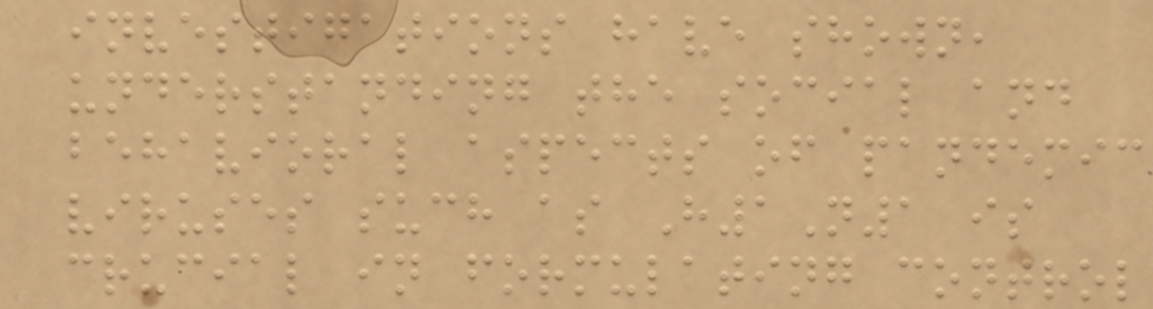investigations have shown,
understanding the social and
behavioral aspects of pandemic
viruses such as H1N1 is
crucial in formulating control
